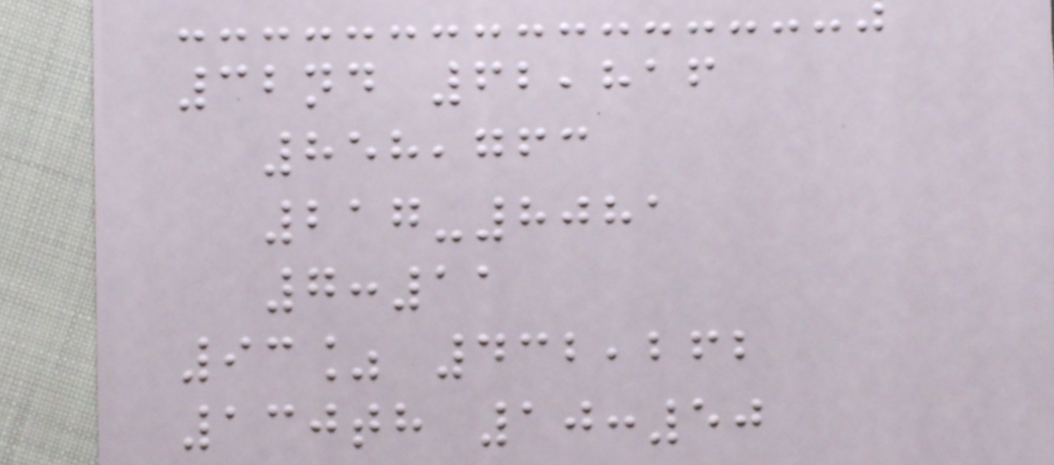32nd 62,816
858,763
217-8081
7:11
93% 432,262
130th 10:50
